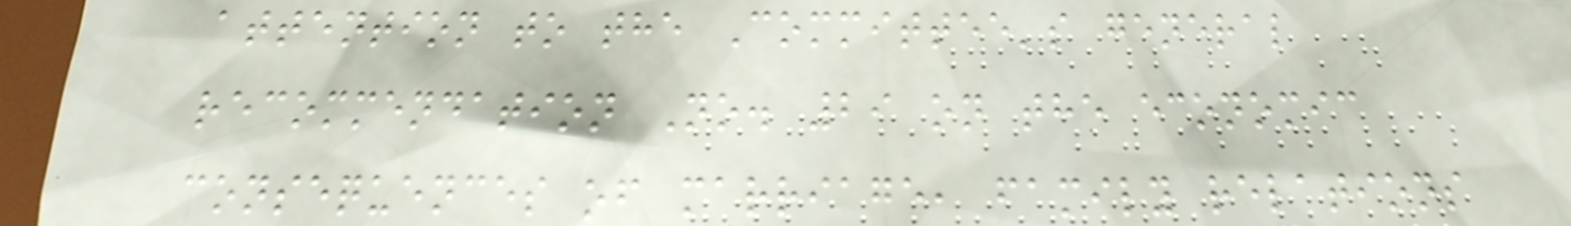attention to the Committee's general
recommendation No. 29 on the economic
consequences of marriage, family relations
